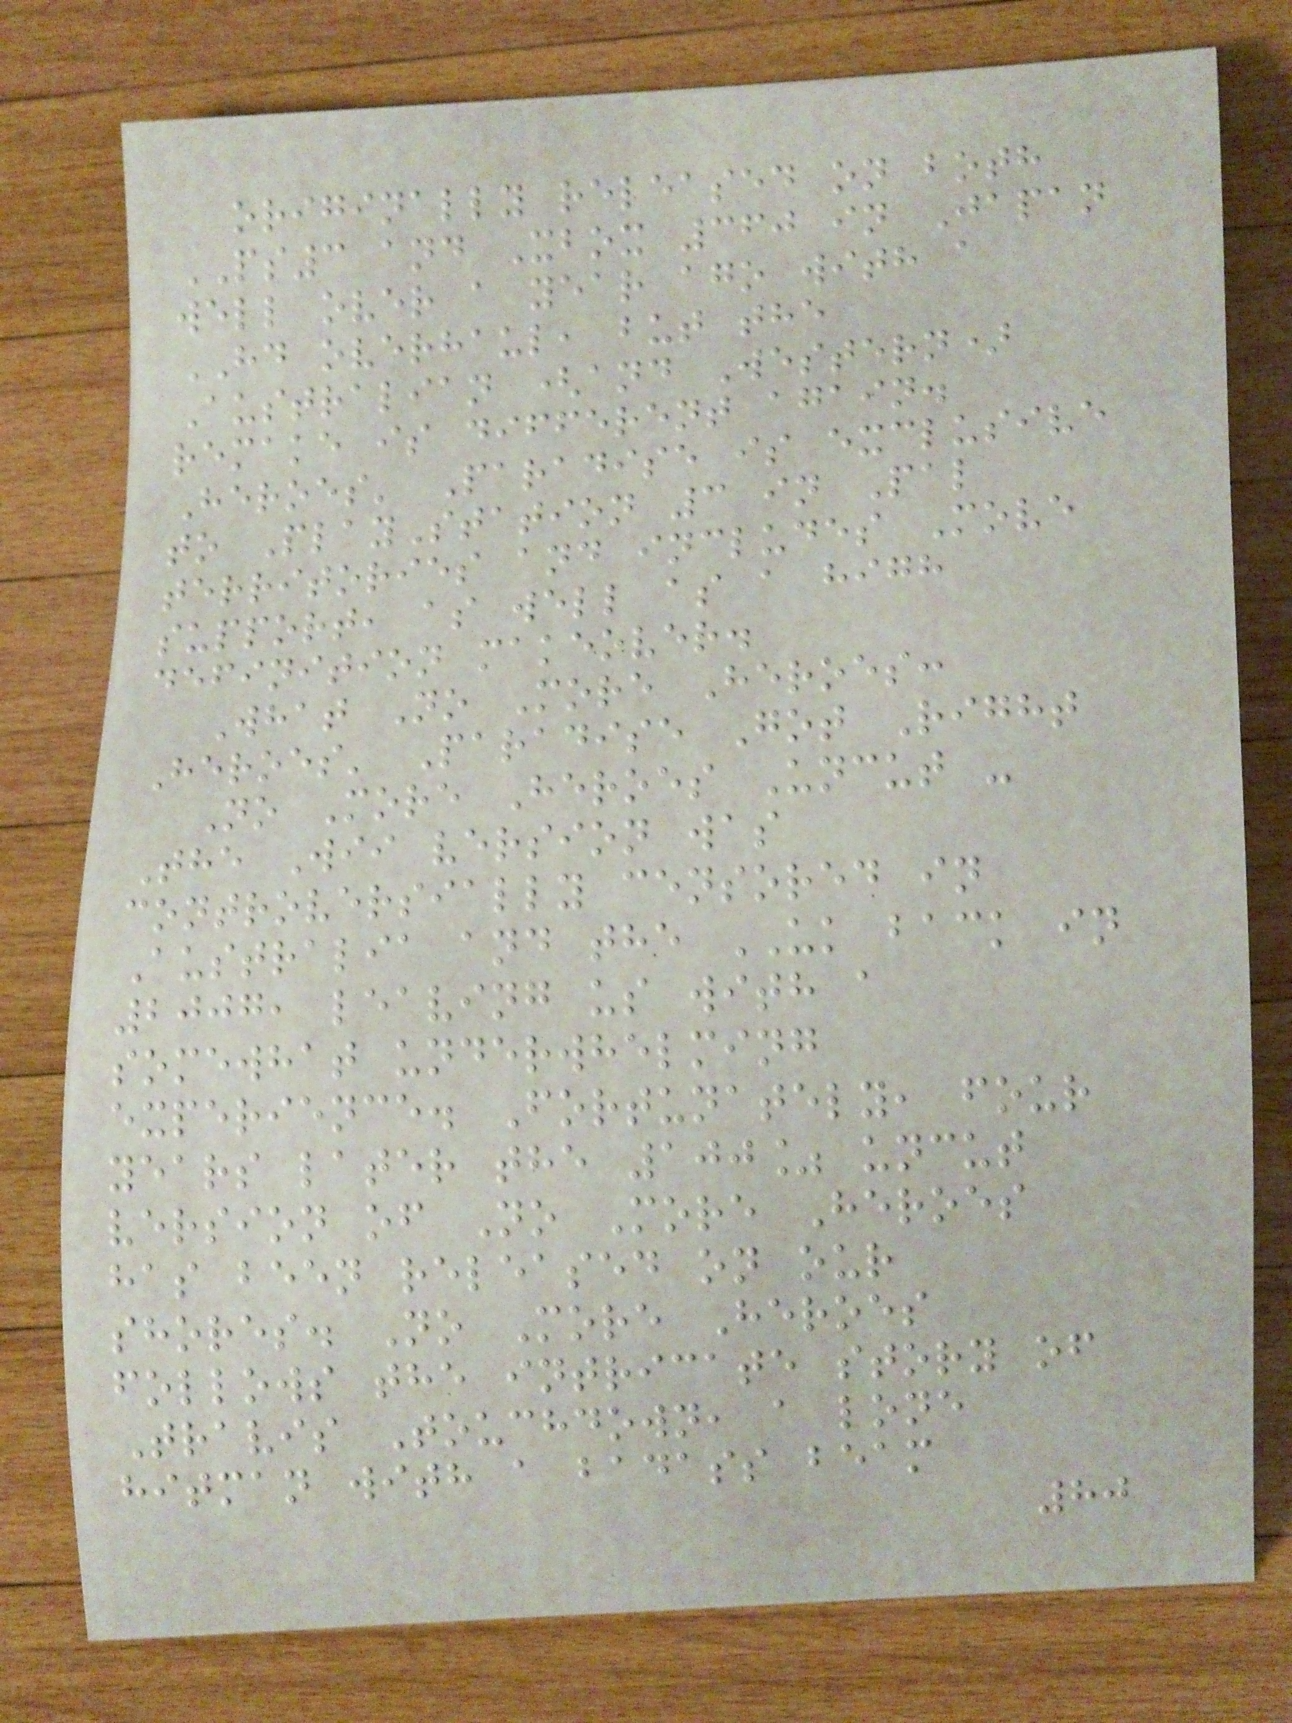originally released on both
PS3 and Xbox 360 in Japan
well over a year ago with a
HD overhaul, but the
Australian (and Western)
remake is different again.
Heroes' Paradise is exclusive
to PlayStation 3 in Pal
territories and includes Move
support, as well as a high
definition makeover.
What No More Heroes:
Heroes' Paradise Got Right
No More Heroes Uncut -
The Wii version was
controversially censored in
Australia and the UK back in
2007, leaving us with a
somewhat underwhelming
experience. Fortunately, four
years later the 100% uncut
version of No More Heroes
has been released on our
shores. No More Heroes
follows the intricate story of
Travis Touchdown, a lone
hitman with a badass beam
80
